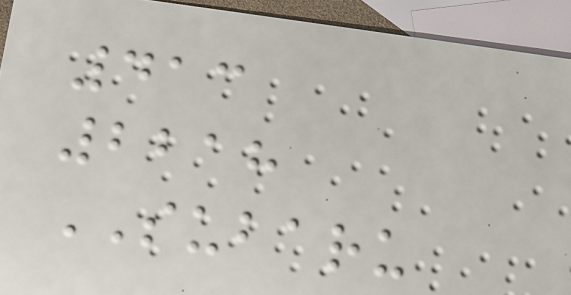413
2218
SUBARU
